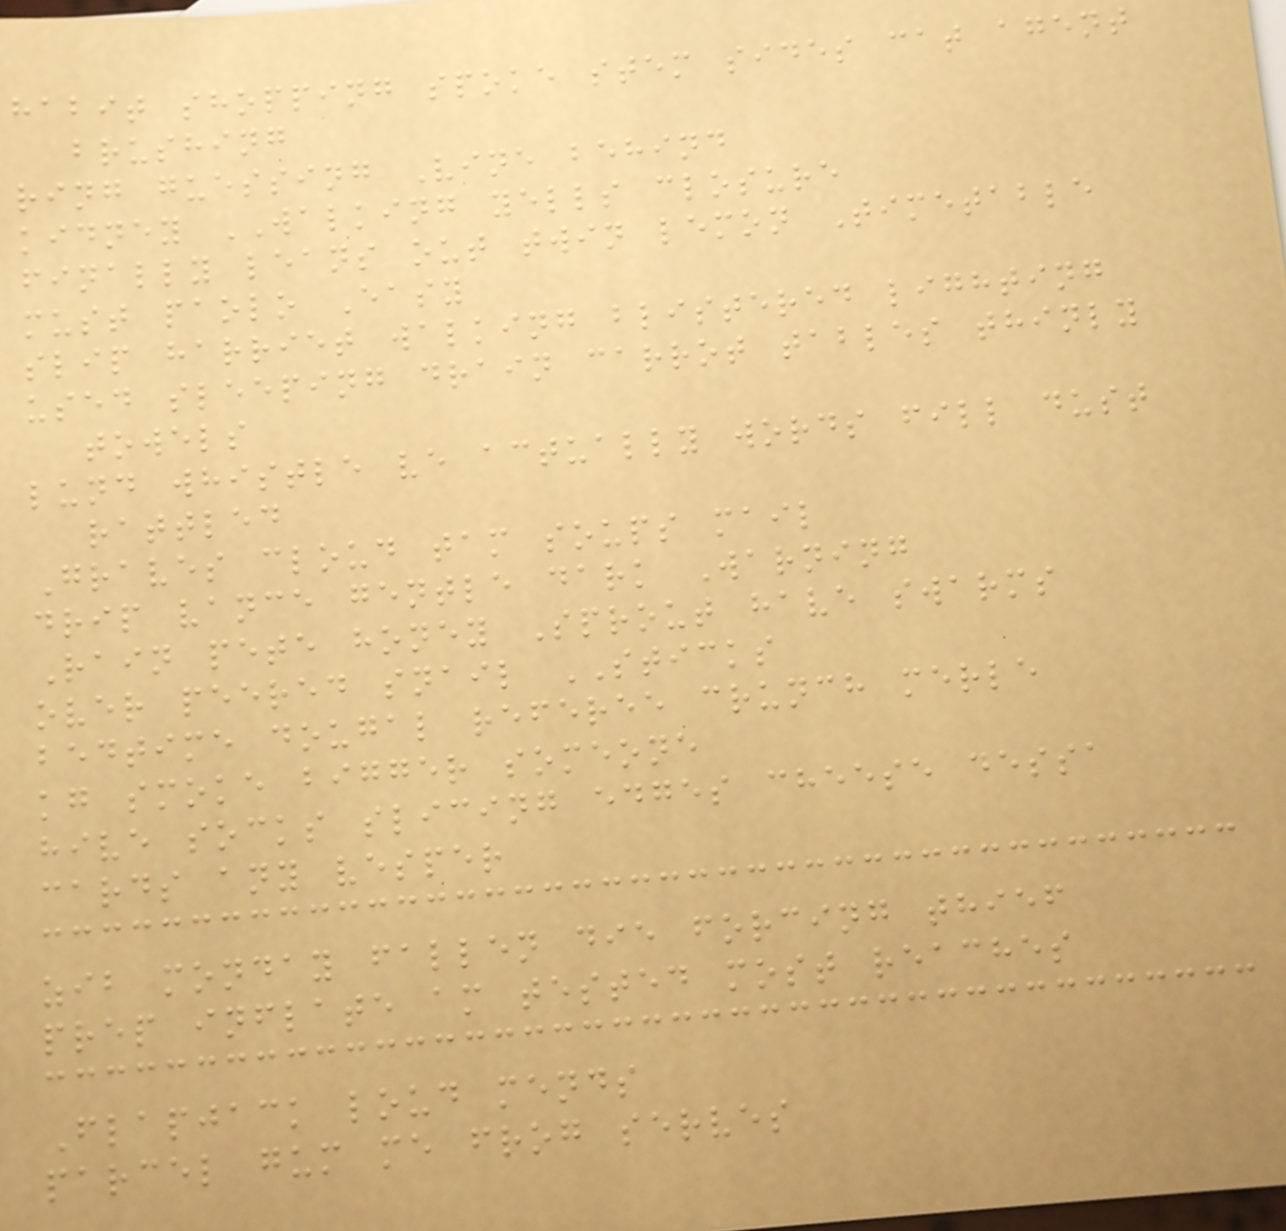habit shopping spoke stem sides cat agent
brushing
ring guessing Vine behind
kidney WALKING yells closure
finally leans out twin lemon Timetable
must paolo Easy
slip harriet walking blistered lighting
used sleeping drain carrot tables thinly
towels
lund whistle ve actually words fill dust
rattled
Graves cloud tam soups mail
drip vance gentle dark Warning
Rain pete honey Sprout have swarms
over peered snail STICKS
bedtime dougal referee crunch merle
kg smoke bigger someone
hive socks slicing edges cheese dessa
cards any vesper
zib monday fallen die forcing thief
prep inflate am tested most reaches
Flapjack loud mends
parcel gum me frog serves
